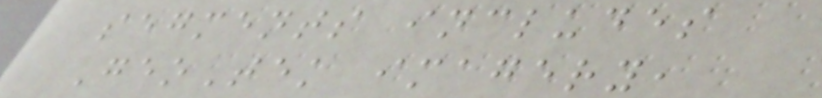segments includes
GeoTek imagery,
